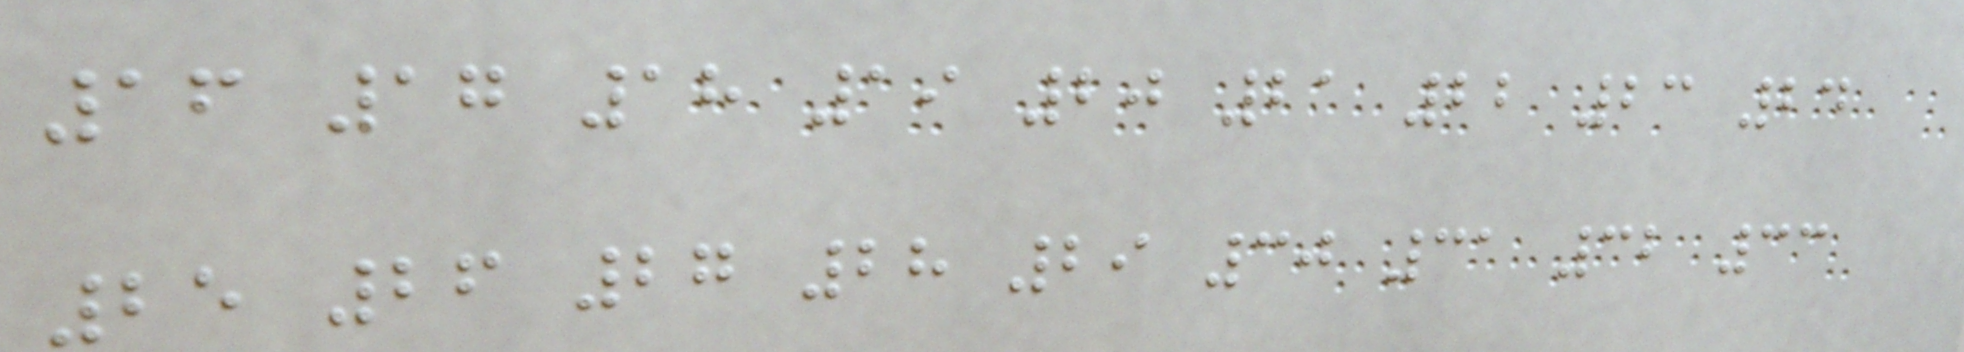16 17 18 19 20 21 22 23 24
25 26 27 28 29 30 31 32 33
